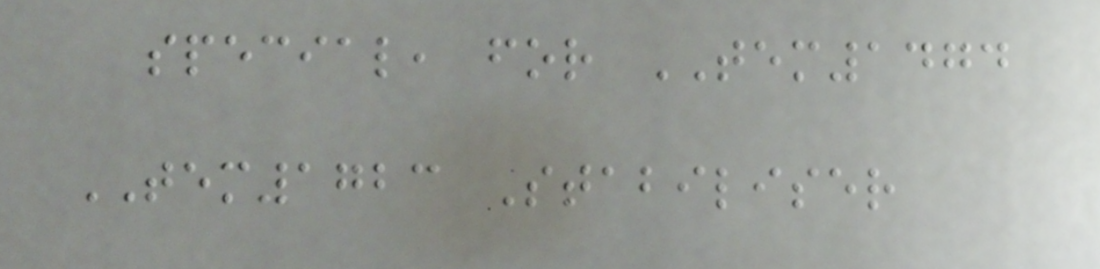special, for TEM1474
TEM1723 Stabiliser
